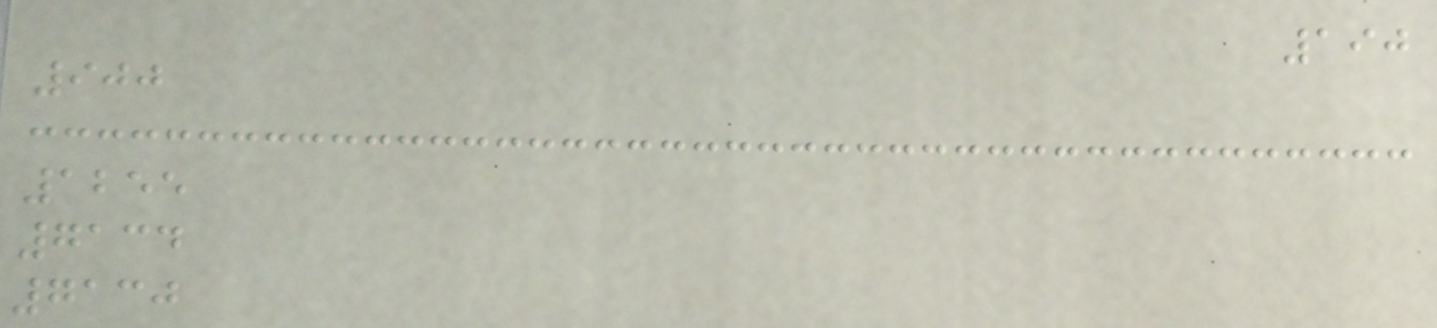190
900
1255
7134
7130
